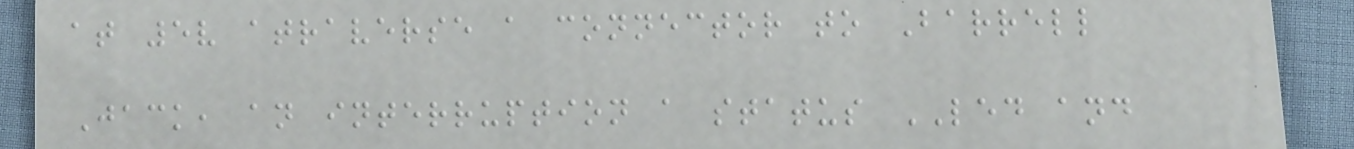at 5v atraverse a connector to Barrell
Jack, an interruption a status LED and
